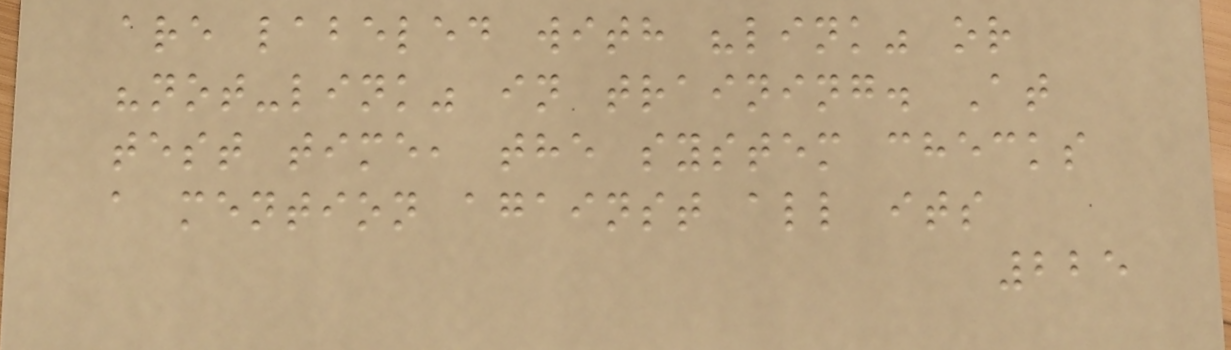are labeled with "link" or
"not-link" in training. At
test time, the system checks
a mention against all its
225
